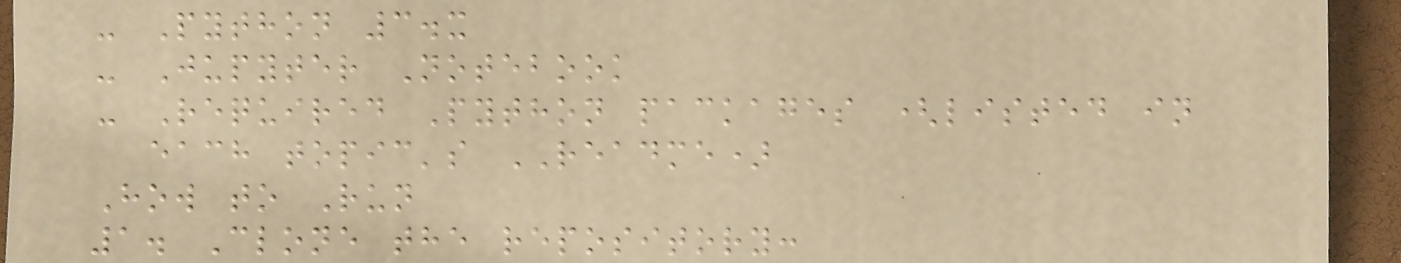- Python 3.x
- Jupyter Notebook
- Required Python packages (listed in
each topic's README)
How to Run
1. Clone the repository:
